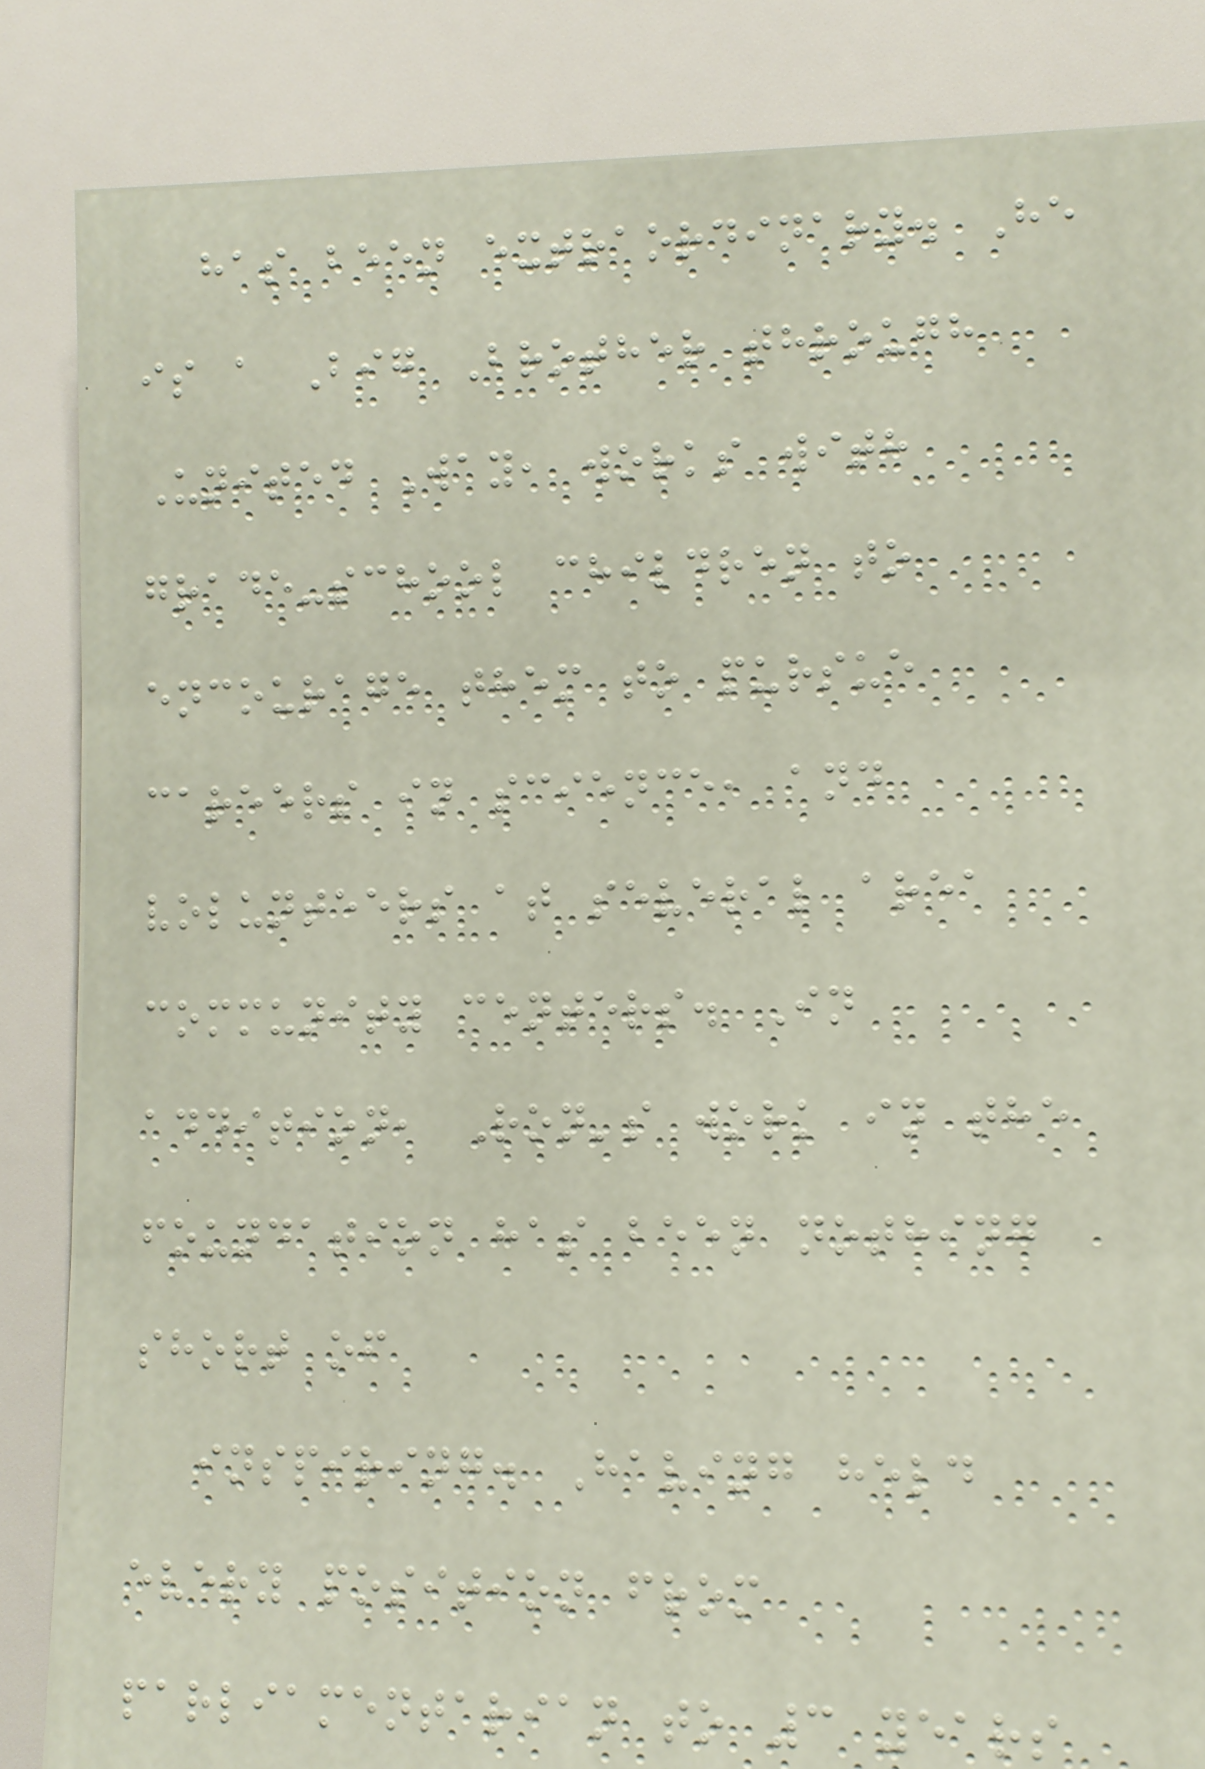has been extraordinary. He
is a Big Brother through
United Way, works with
grade-school children to
encourage them to pursue
careers in science, and
volunteers at several area
community centers. In
addition, Ron's work in the
foundation has been nothing
short of
inspiring. Having held
every position from
parliamentarian to 3 years
